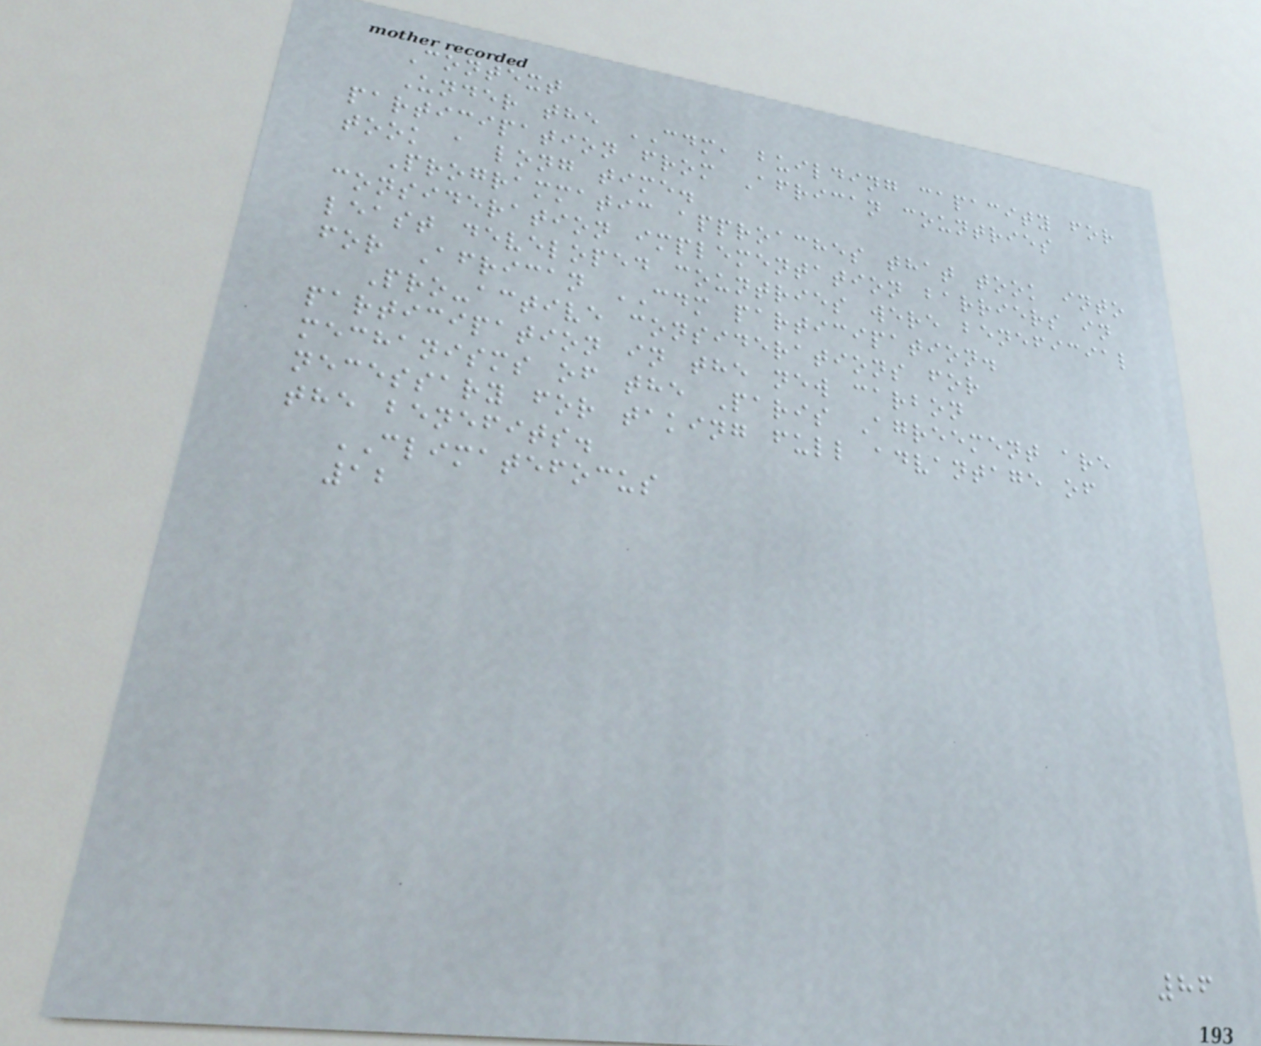Context
Under the CDM, building capacity for
participation from African countries
took a long time.
Programmatic approaches that took into
consideration implementation barriers in
least developed countries were beneficial
for African CDM participation.
Pro-active considerations for
participation in the new carbon
mechanisms of the Paris Agreement are
necessary for taking full advantage of
the benefits.
CLIMATEFOCUS
12
86
